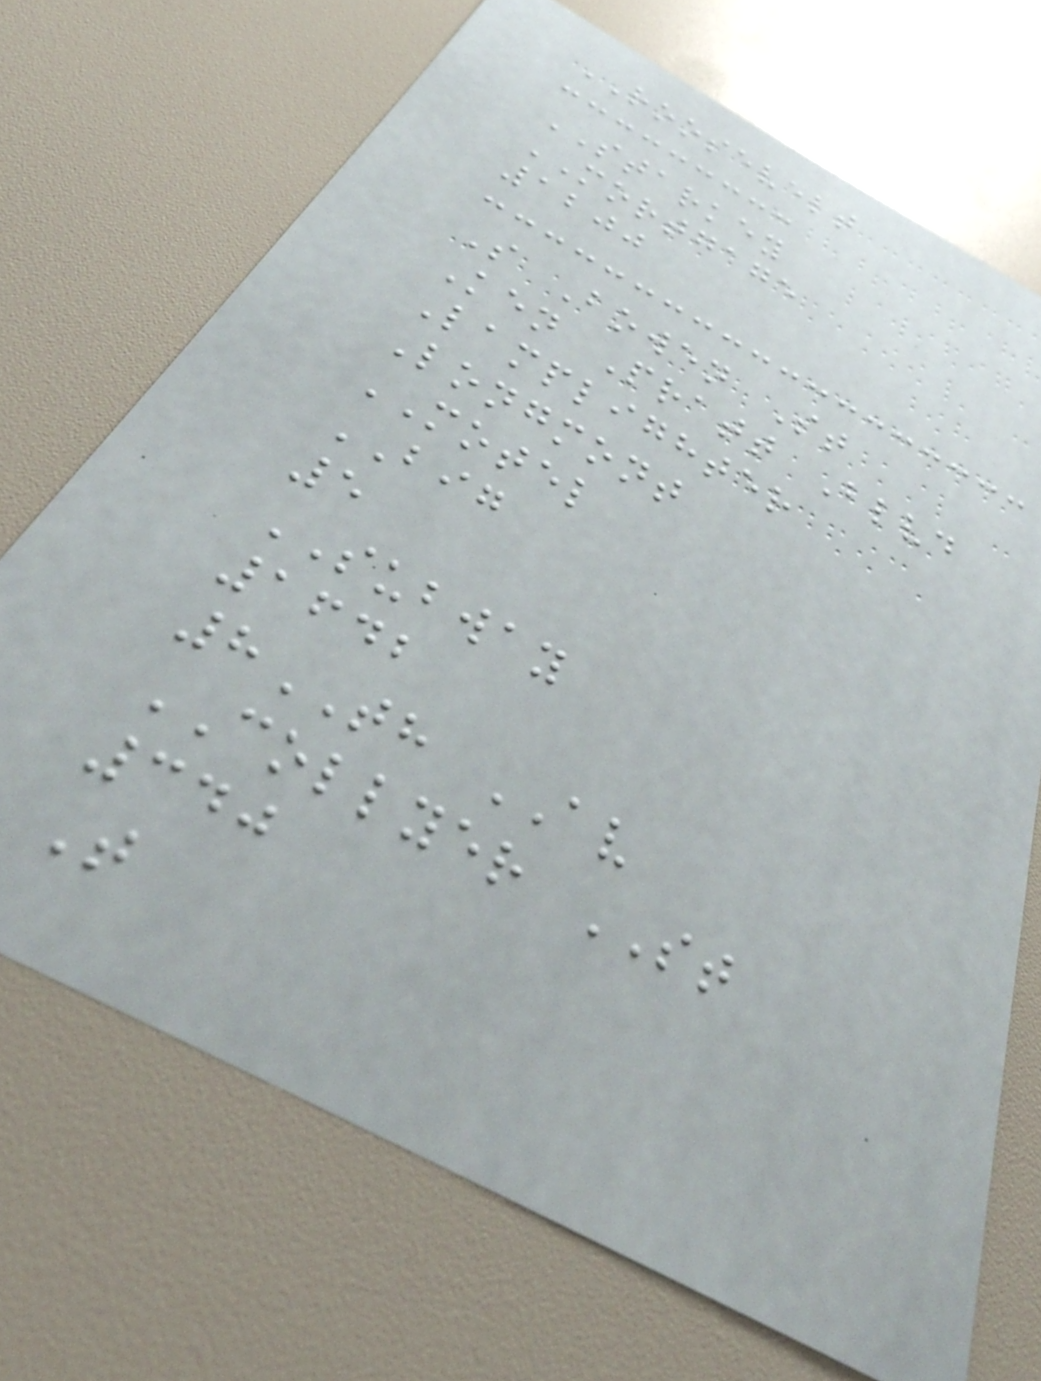ROOSEVELT
STARKEY
MORTGAGE
1200
S Bowen St
Ken Pratt Blvd
Lamplighter
Longmont
MOTEL
BIG
5
SUBWAY
1642
8TH AV
COLLYER ST
340
T
